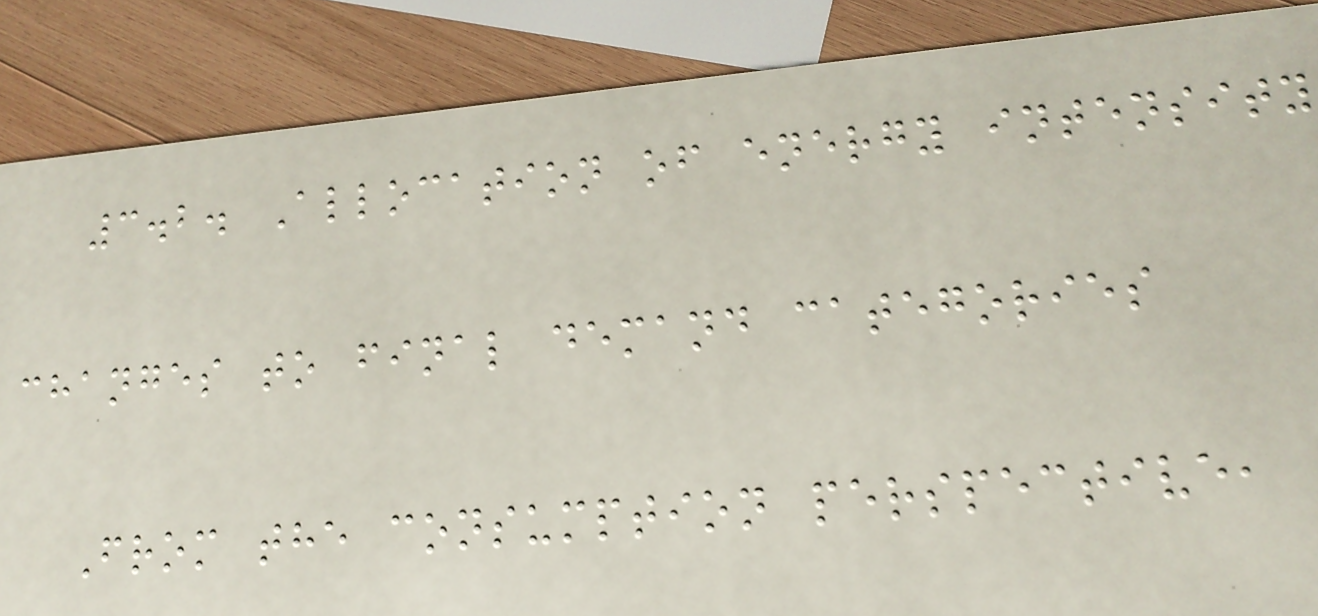3.2. Allocation of energy intensity
changes to final demand categories
From the consumption perspective,
